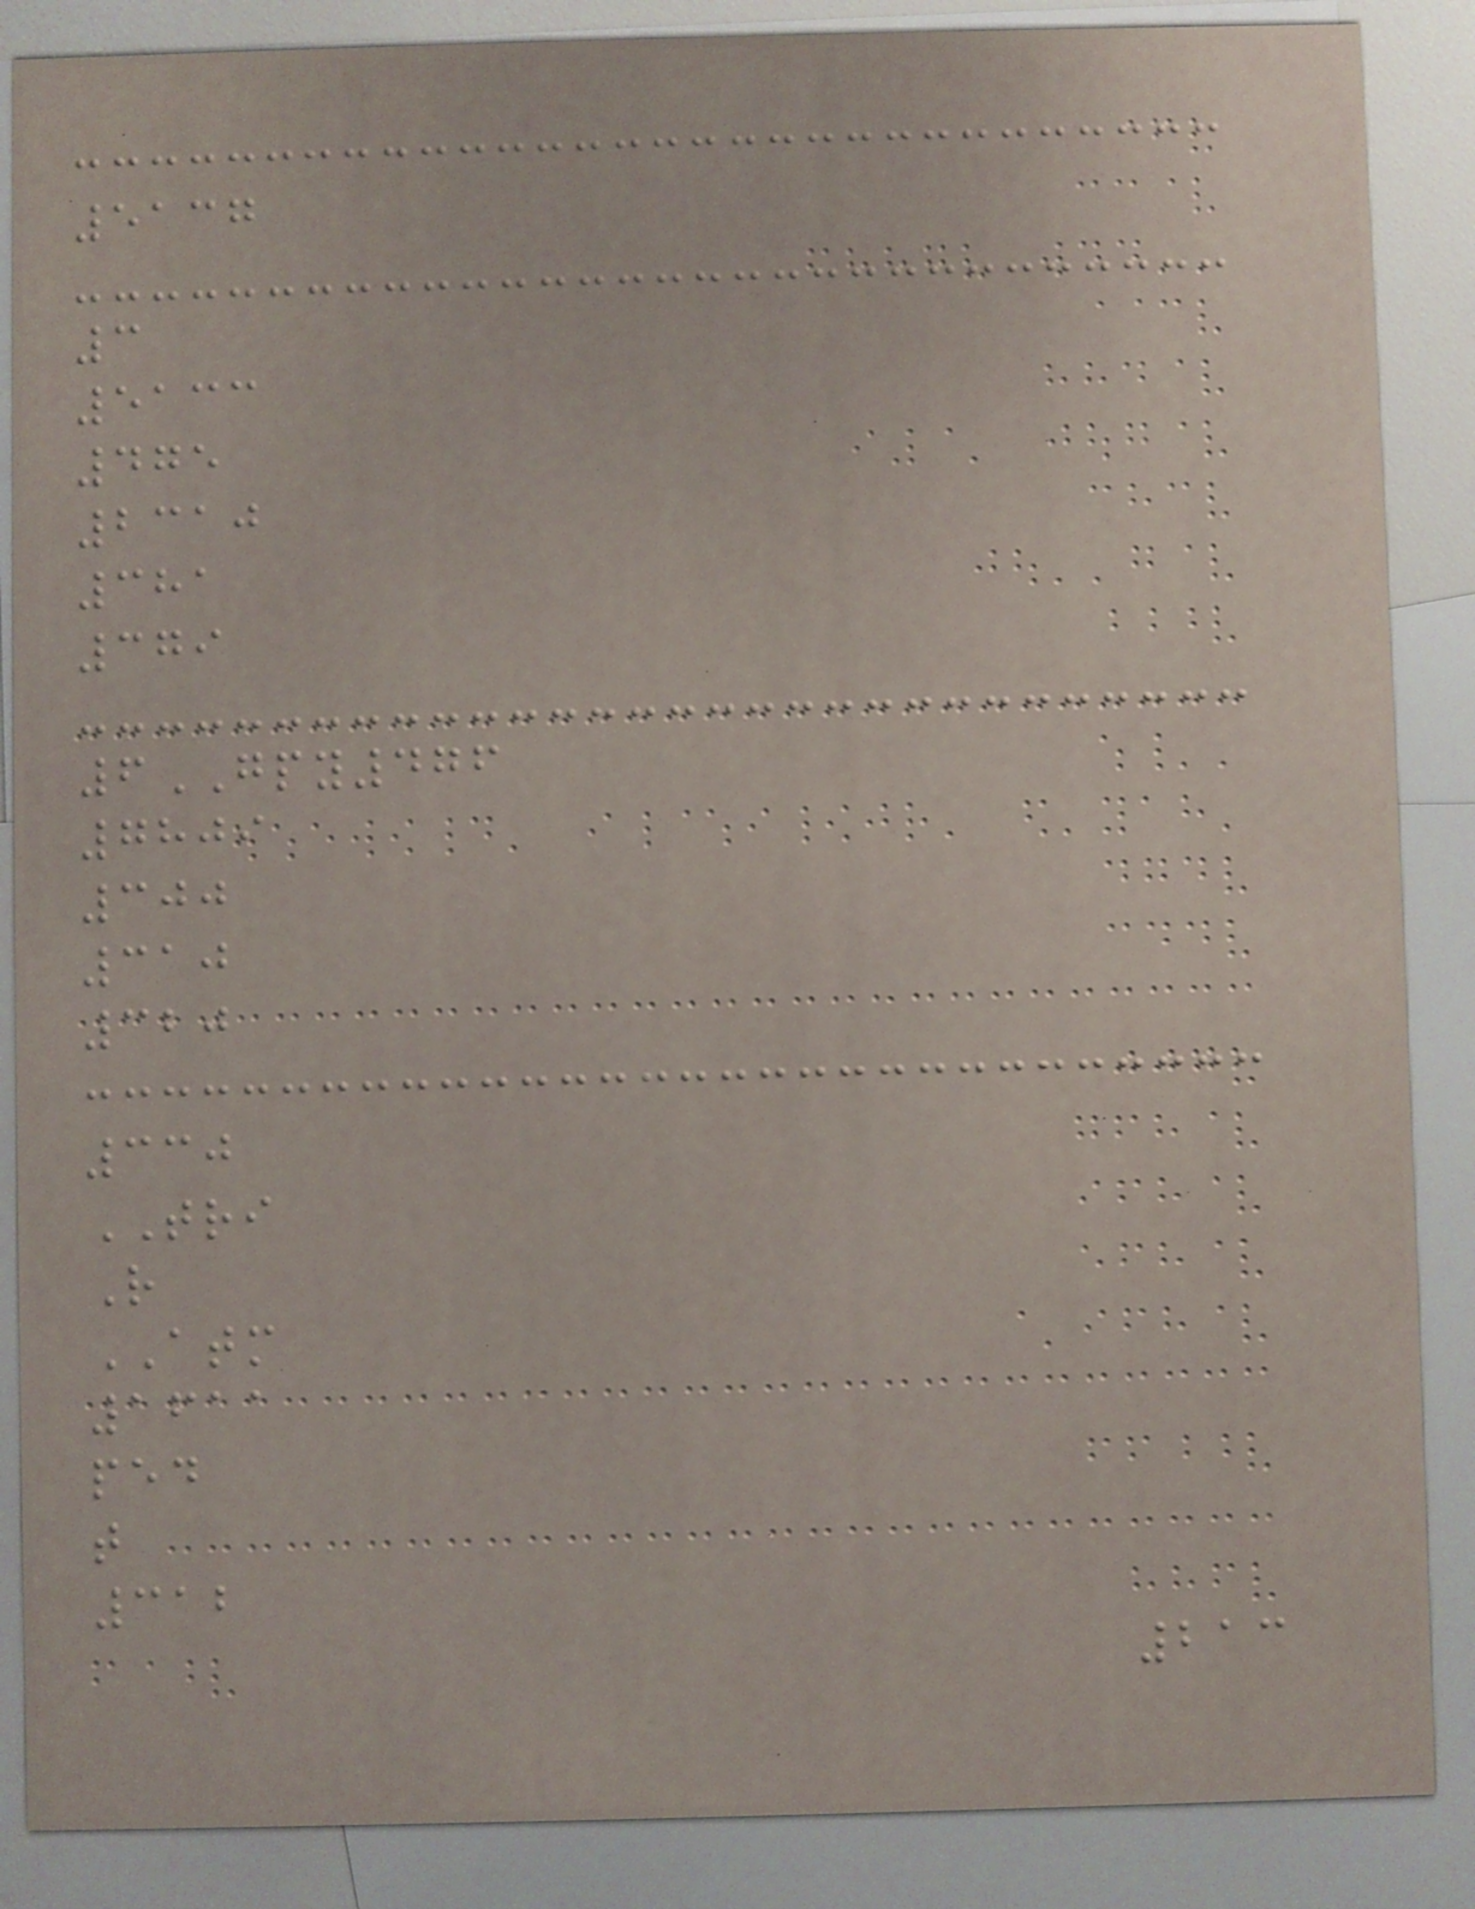5137
3
5133
475
2310
381
379
6GPY476
7809
300
310
320
330
TRI
R
ATM
1611
ped
t
312
213
